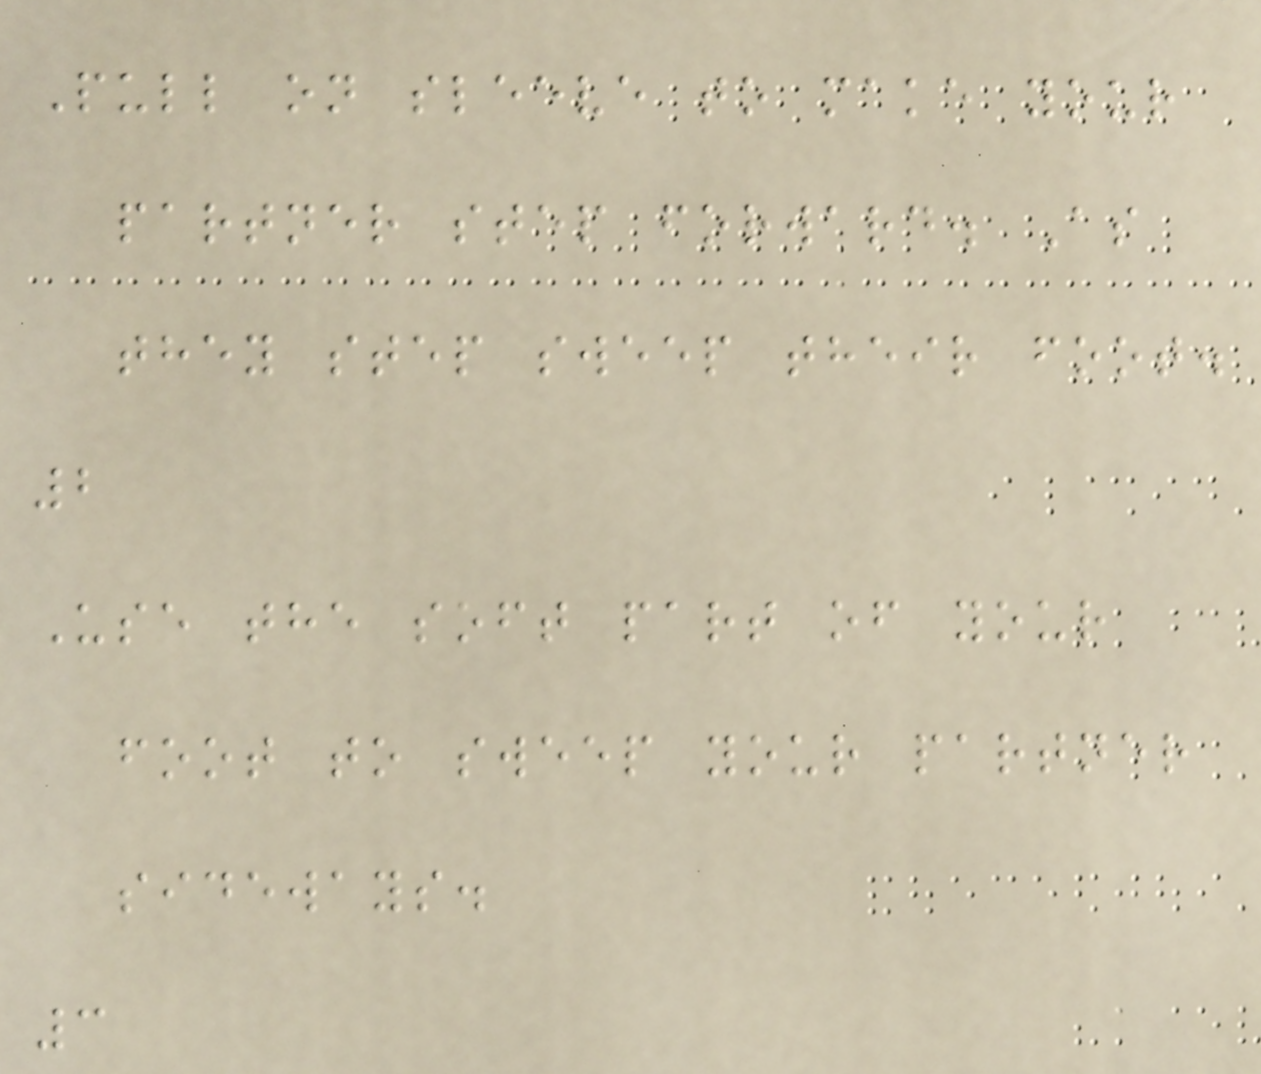Pull on sleeve to make your
partner step forward. As
they step sweep their foot.
2
Use the soft part of your
foot to sweep your partner
sideways.
3
